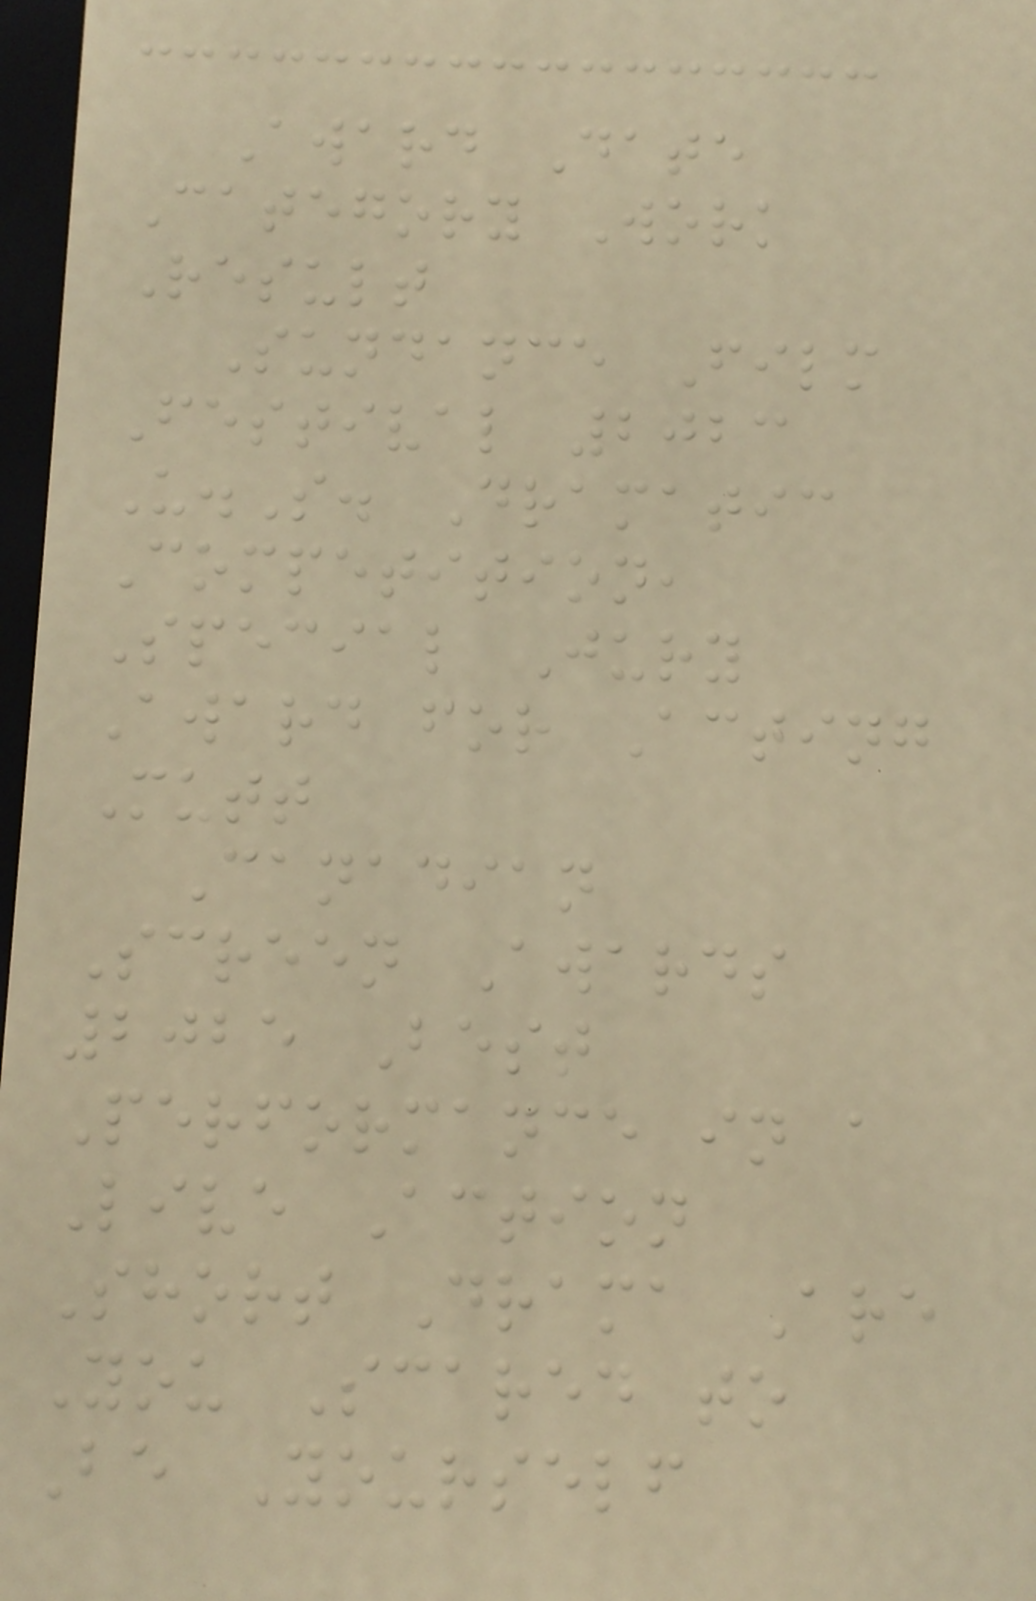Award Date
Category Work
Result
Sundance Film
Festival 2023
U.S. Dramatic
Competition,
Special Jury
Award for Acting
Mutt
Canadian
Screen Awards
2025 Best
Performance in a
Live Action
Short Drama Are
You Scared to
Be Yourself
